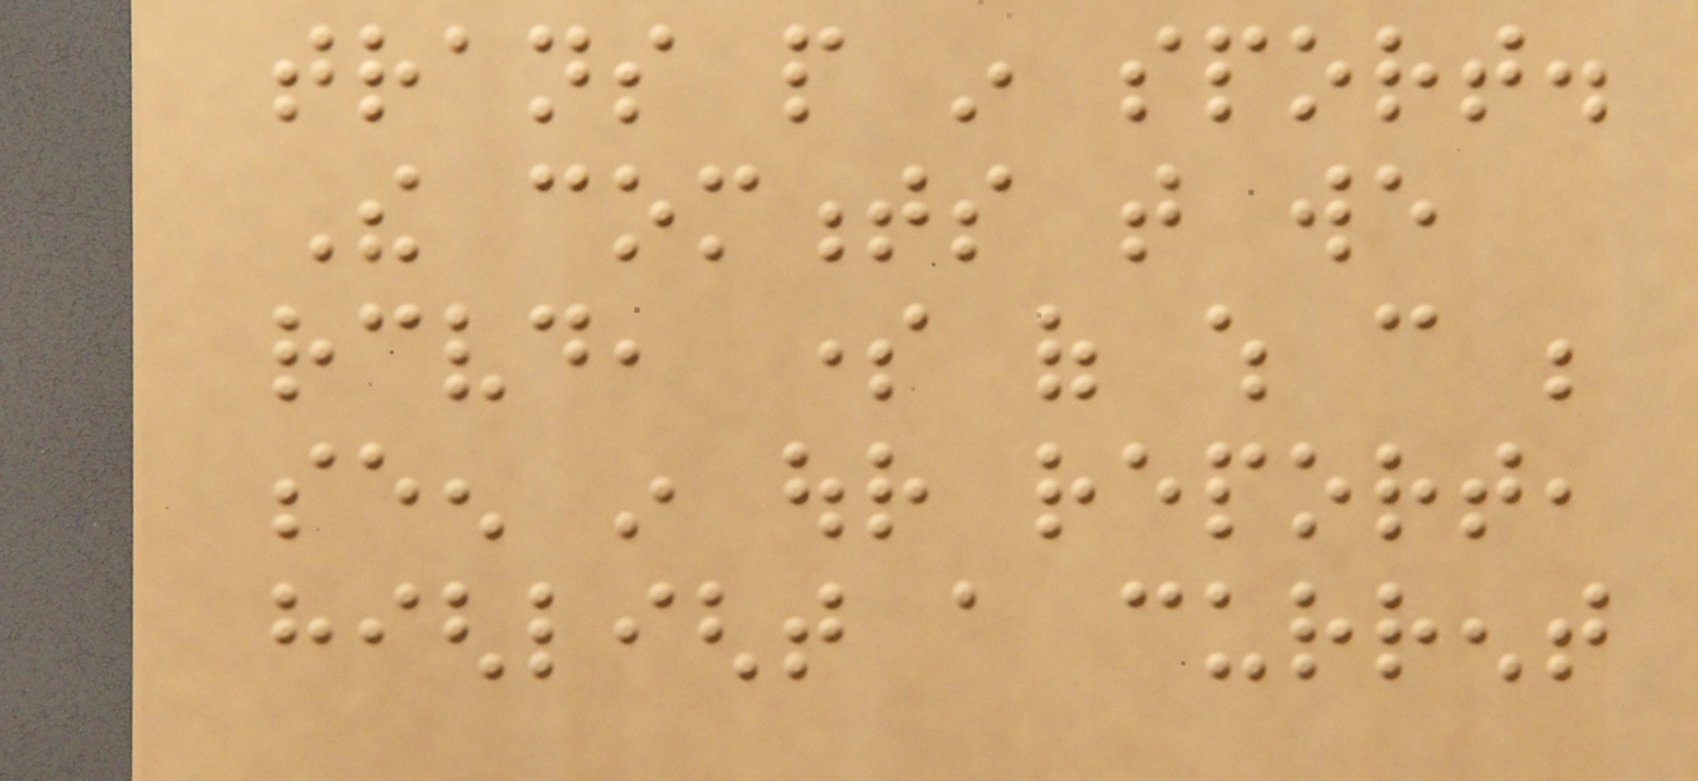trans people in sport.
The comments that we
received, some of which can be
seen in our report,
highlight a current
